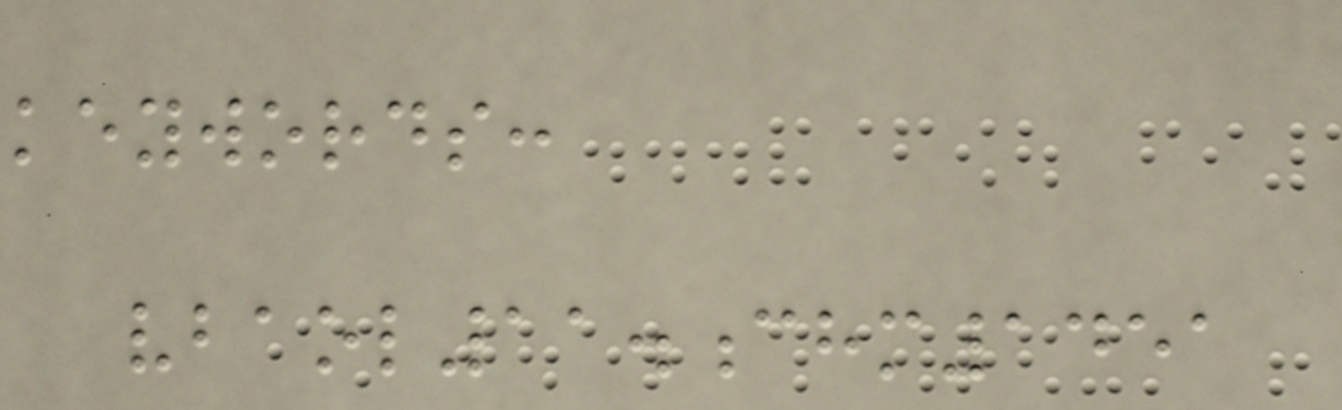keywords:
vbaol11.chm1451
